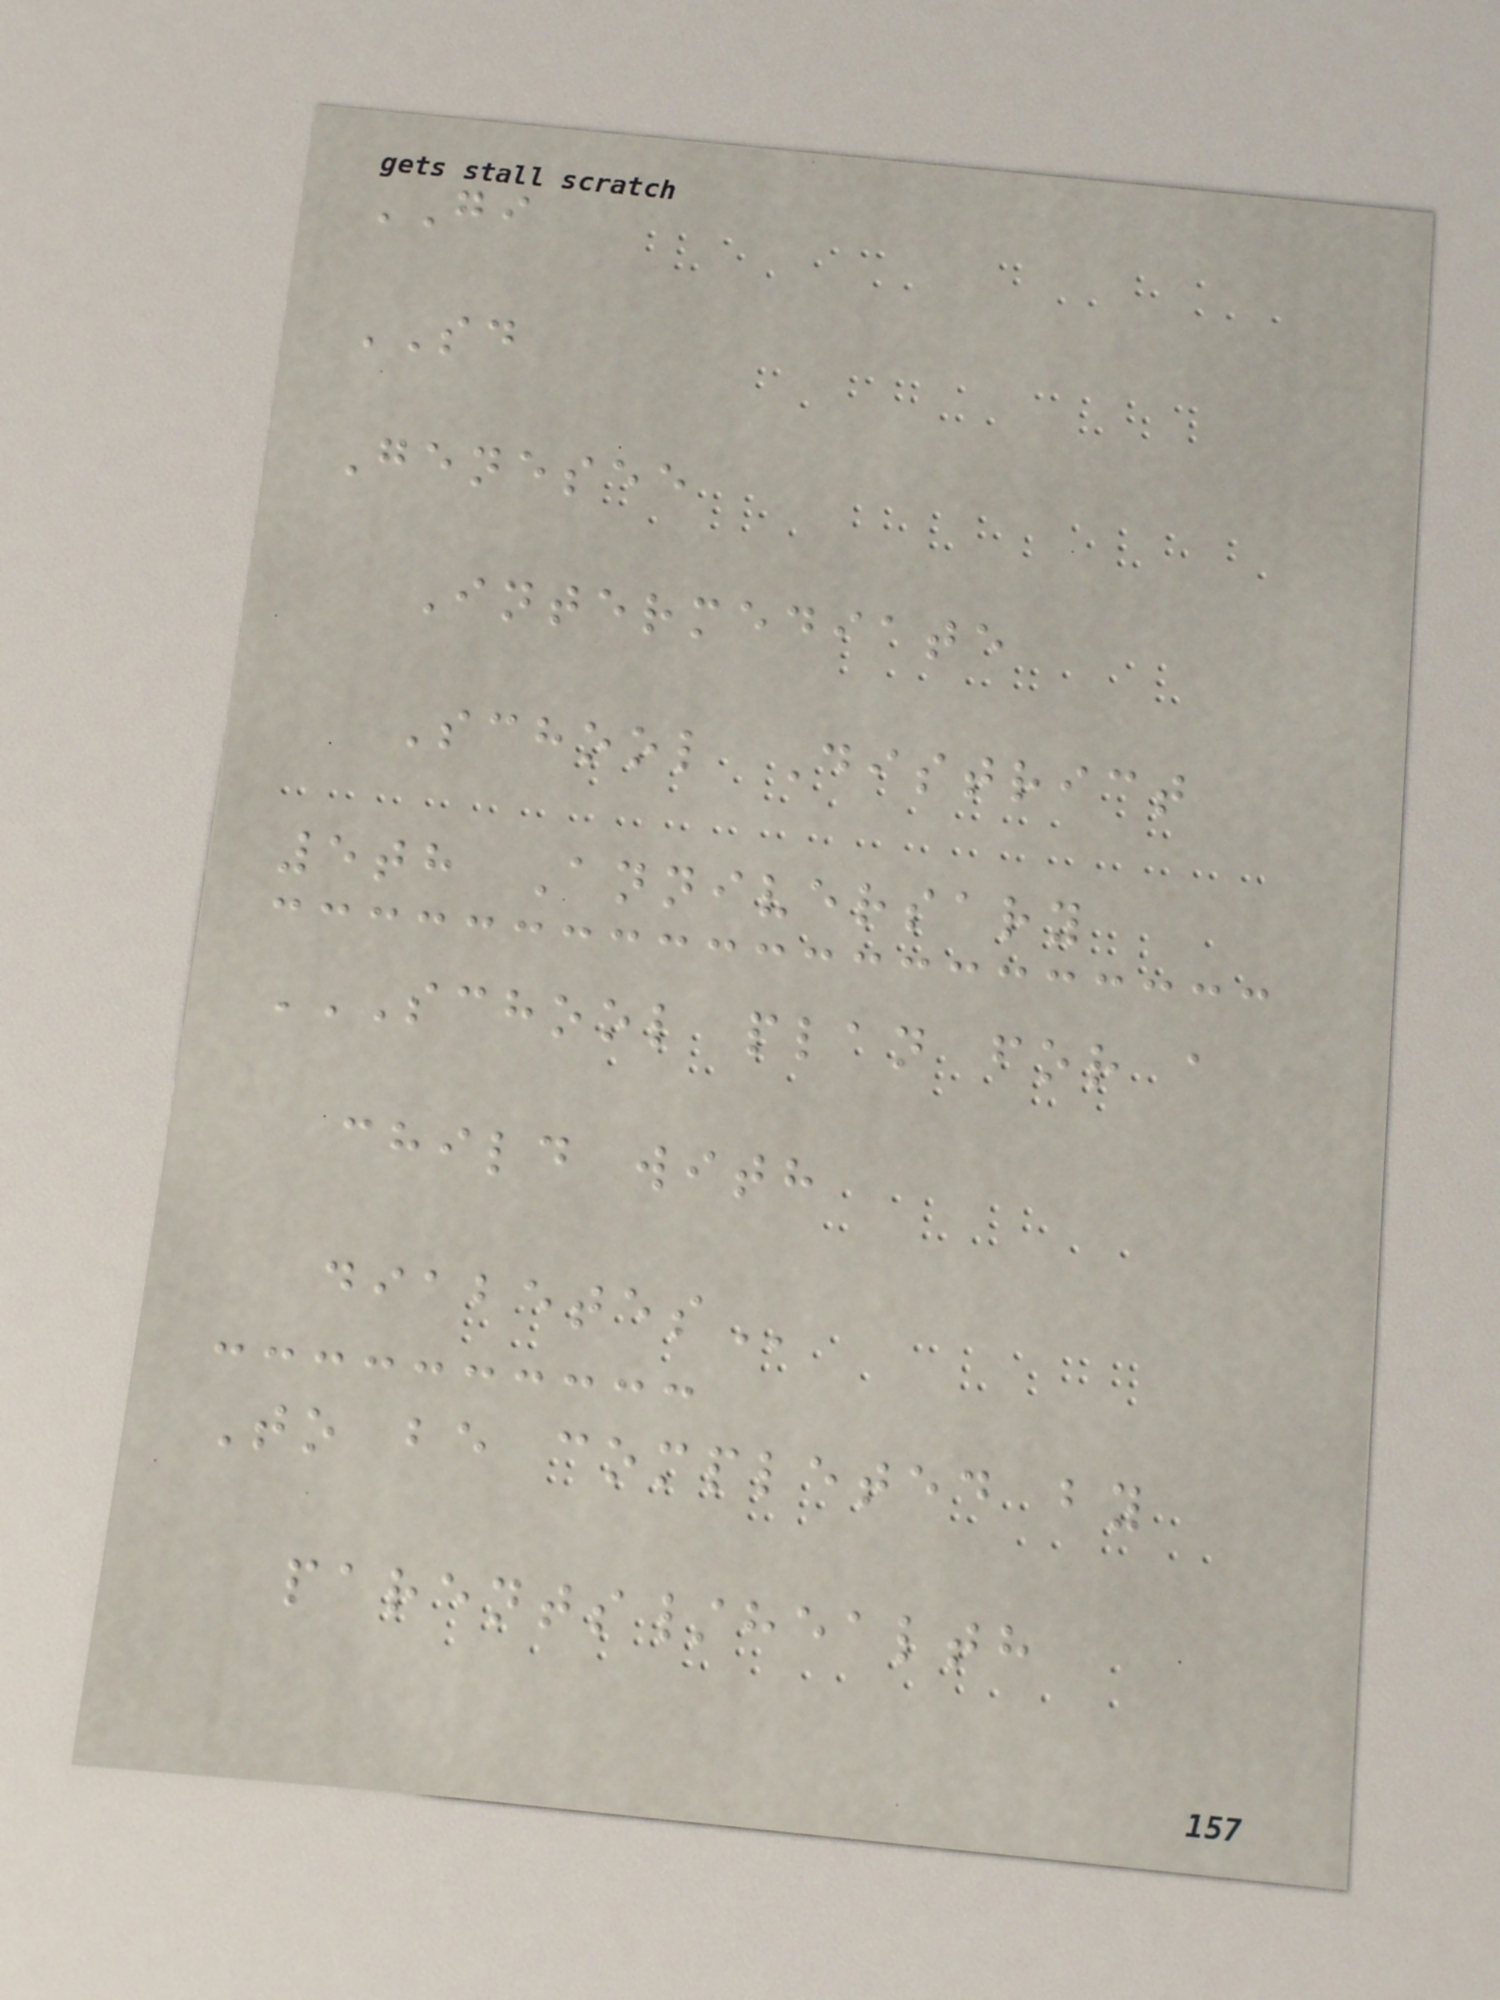GI
SD
Genesee
Intermediate
School District
5th Anniversary
SCHOOL PLAN FOR A
CHILD WITH
DIABETES
To be completed by
parents/health
